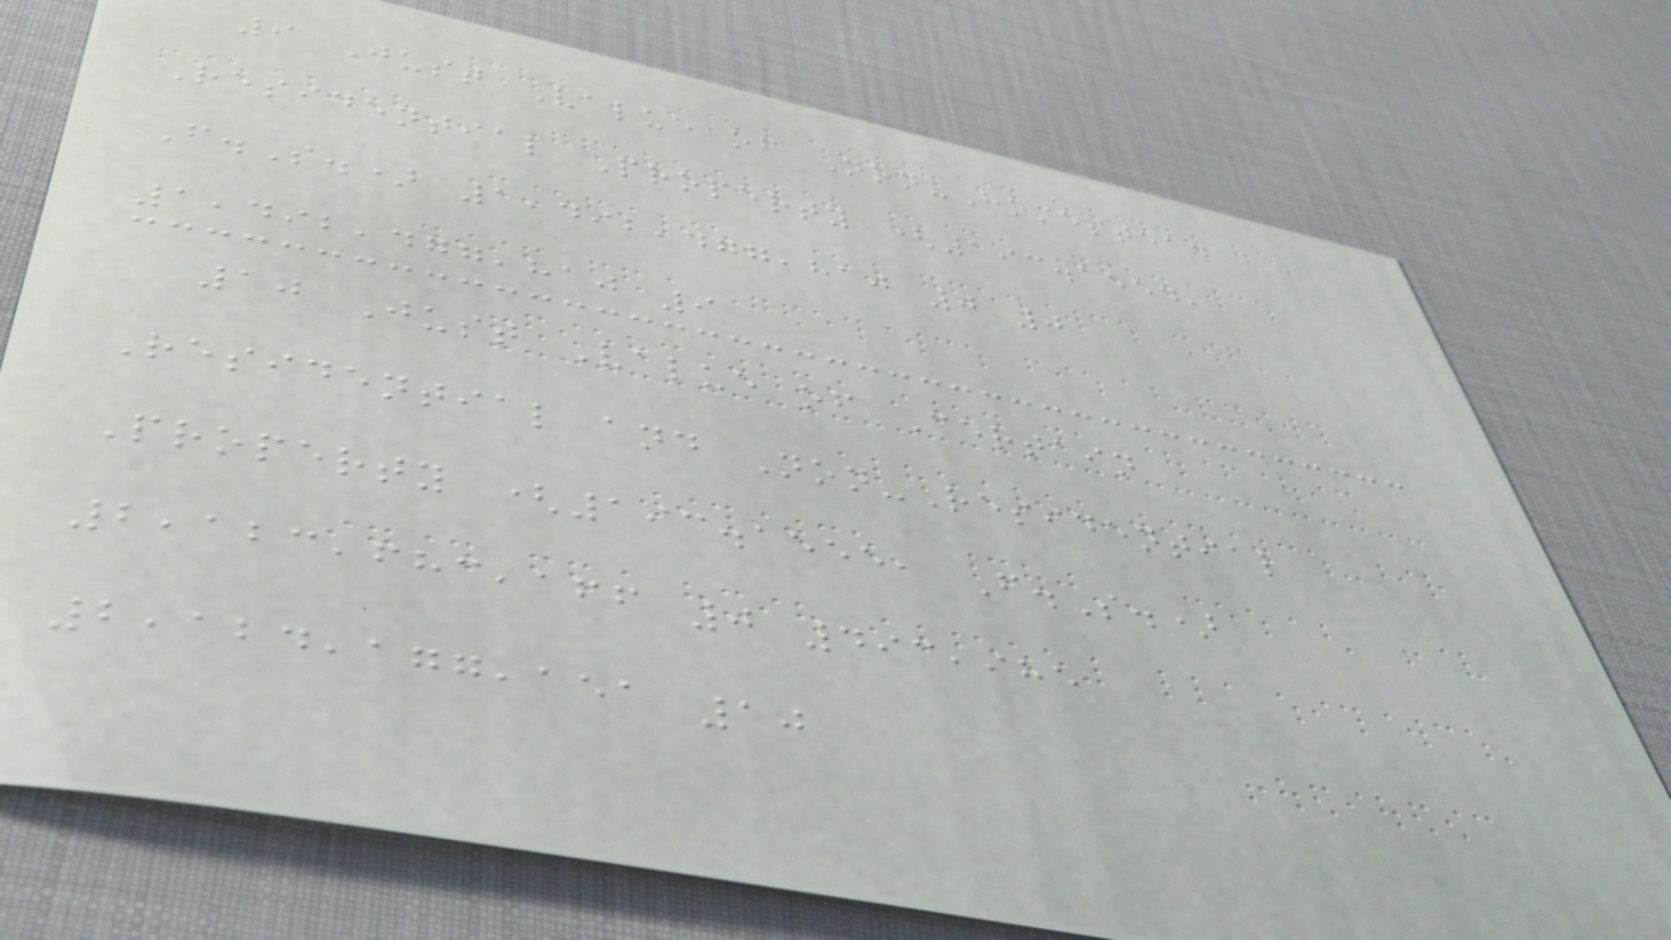9 Just Value of Non-Homestead
Residential Property (193.1554,
F.S.) 1,492,477,810 0 0
1,492,477,810 9
10 Just Value of Certain
Residential and Non-Residential
Property (193.1555, F.S.)
2,123,683,166 0 493,985
2,124,177,151 10
